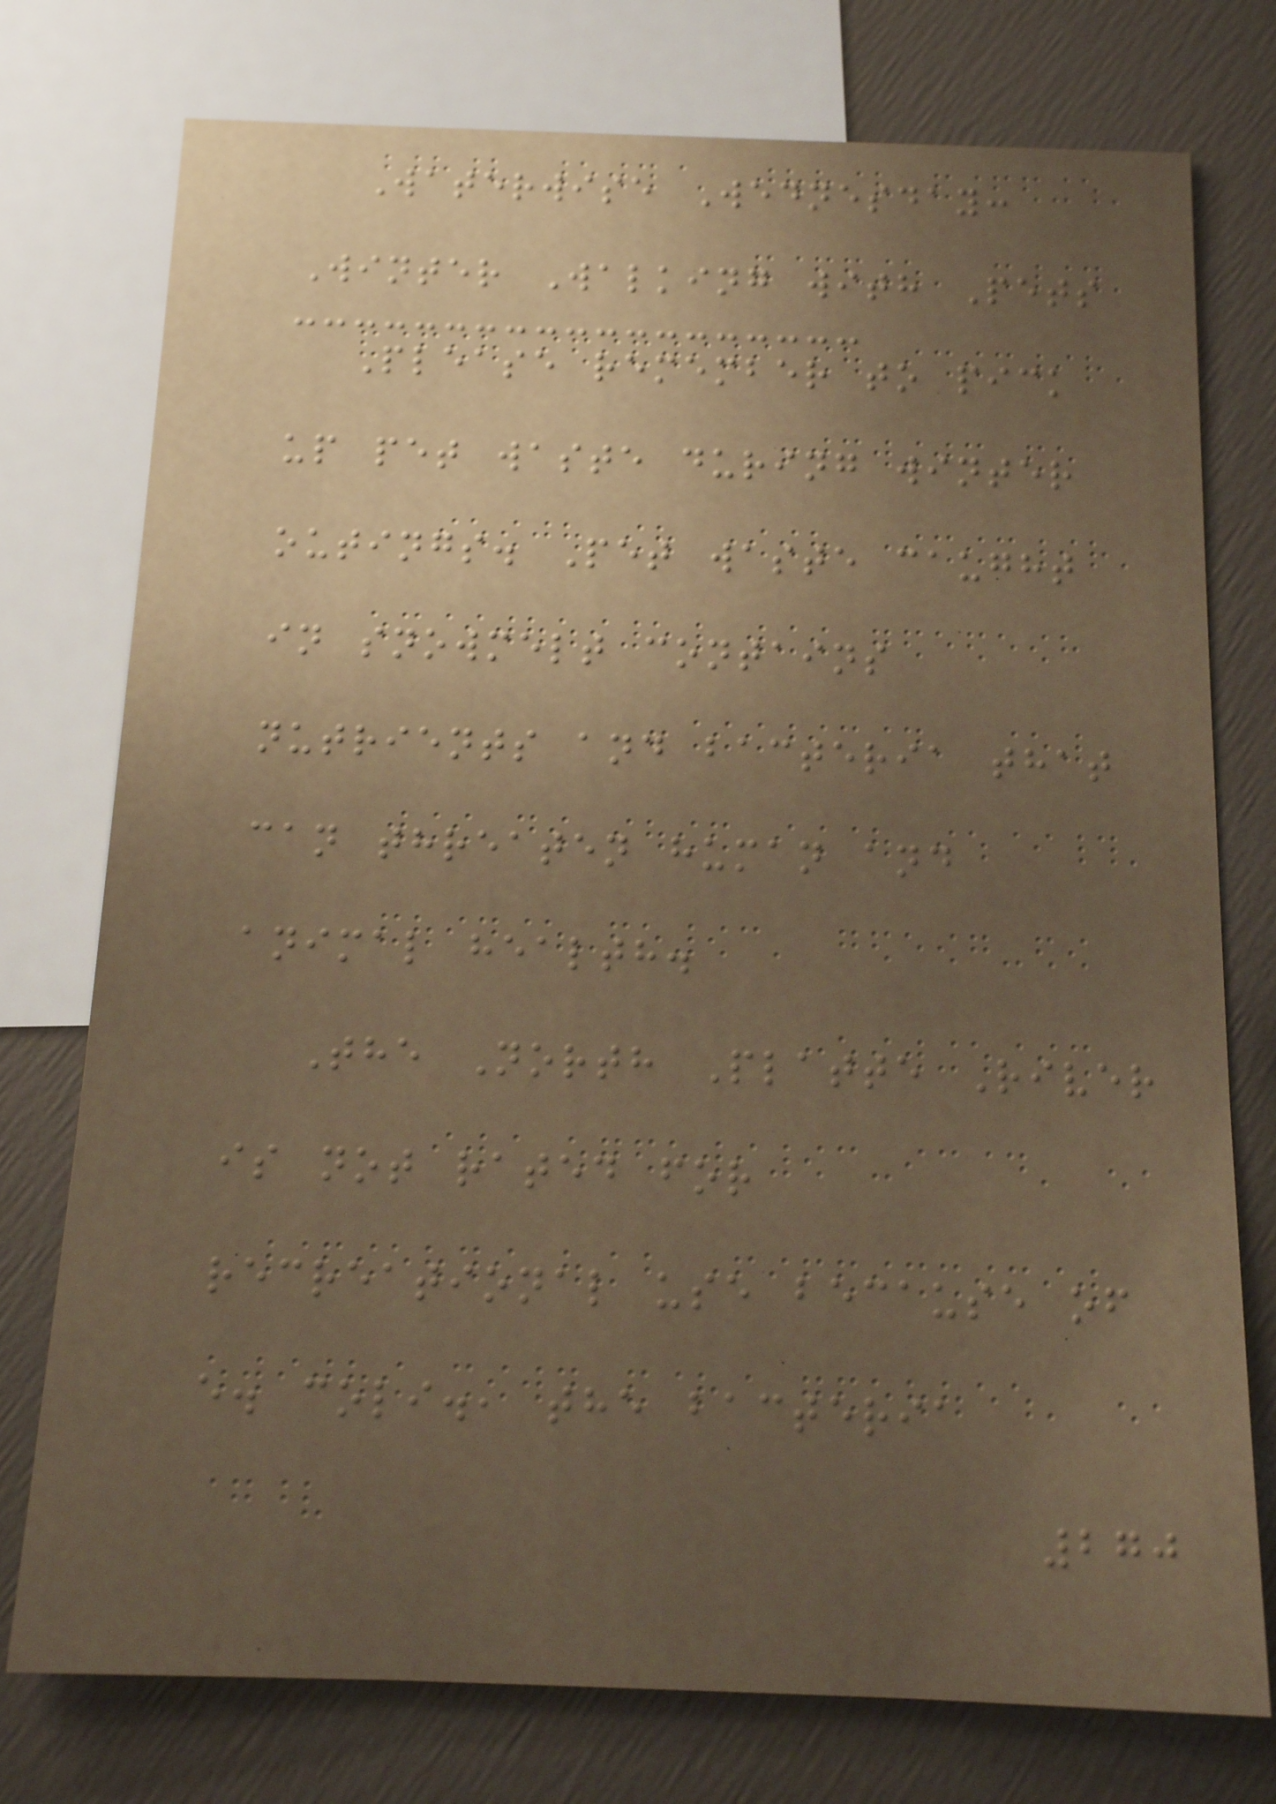Waterwise Wednesday:
Winter Walking with Pets
Please remember to pick
up pet waste during winter
outings. Pet waste caught
in snowmelt contains
nutrients and bacteria that
can threaten human and
animal health.
The North Platte River
is not rated for
recreational use because of
e. coli., the bacteria
270
